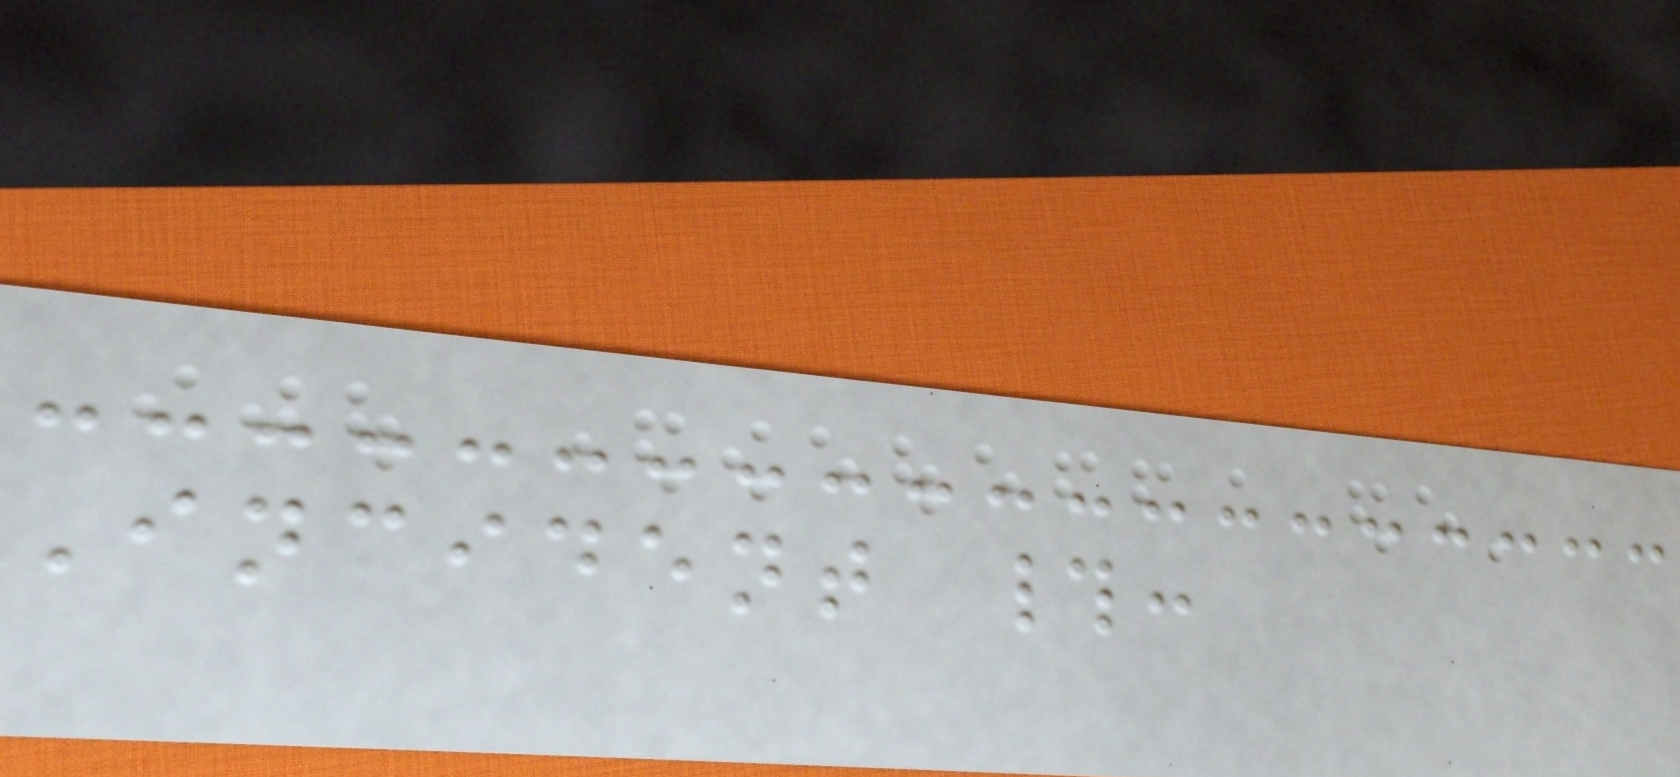Incident #:
